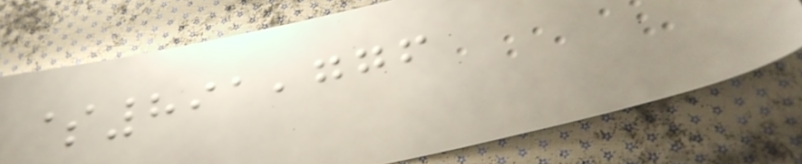$891,776
